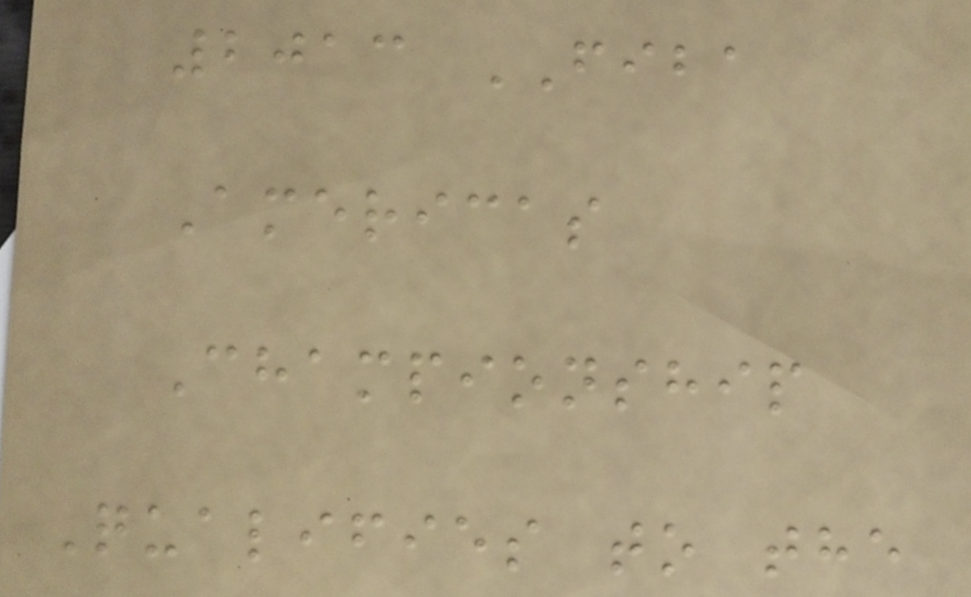2013 FIBA
Americas
Championship
Qualifies to the
